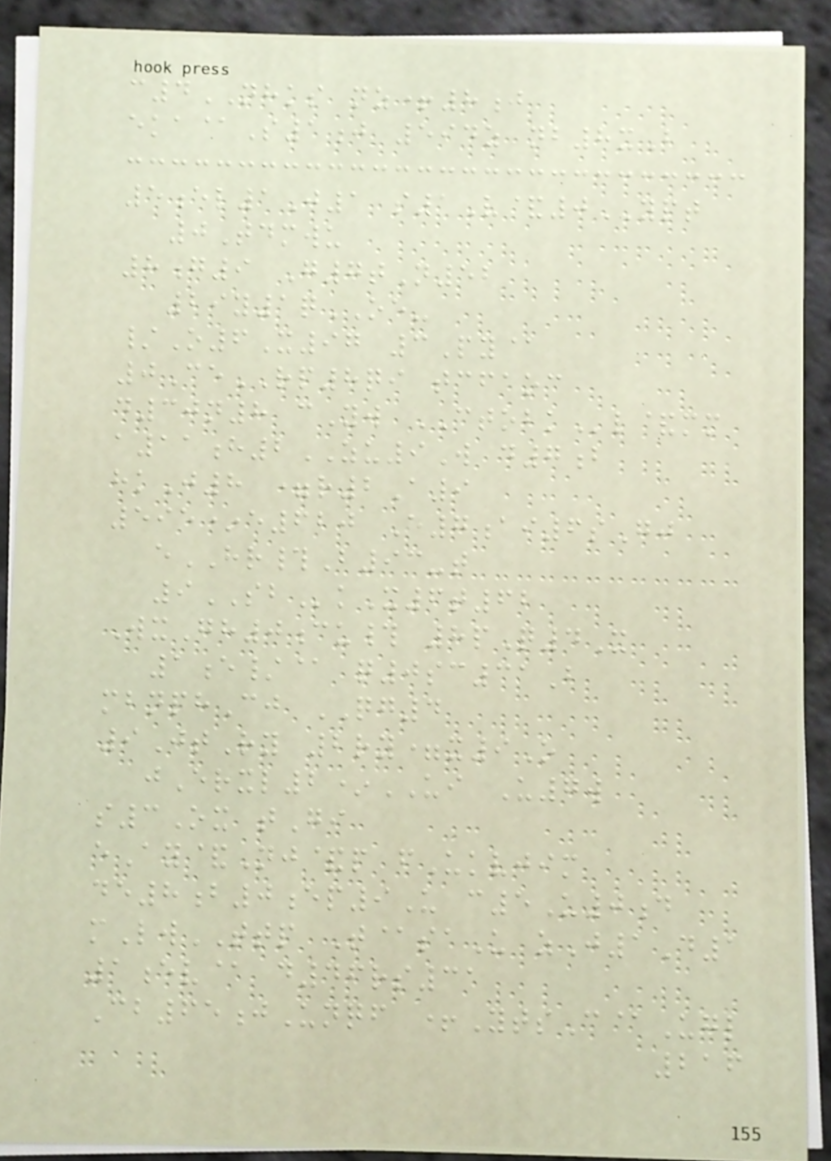c4NHKS nz+8j
eka@S1j 594z nb8xB
5el1J1 s1V&0YPT
0Tdmwu
8g9 G7tN52
29y1qOE-
/O6X97 3Py@
0CeRP8qi tcfaoc
d30n8 cYw CTOBKl&mm
a11h2ZU9W d7b
hkJ8 =r2A9
595*e620 E7ai6sGj
eHR#B93-t
9SBkX6t62
WxGh0cu# 8pQ4X
1e/@ q0sc31B
mbnphCj QG4
9JtRy 2ry=x9O
jErxl2*UI U7w
s3Ox tGi
eAy&Nj&p fUkvjim
de8b0ep9U c5U0d
mLwTTP T@saU zJ1D1
1ev@ d46rs31
Cb65jUnqf +YtsC@Ugl
216
